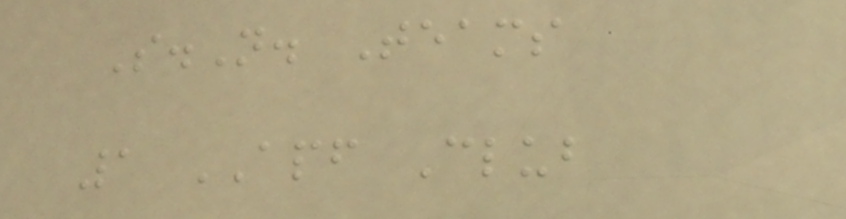S.N. Teams
1 APF Club
